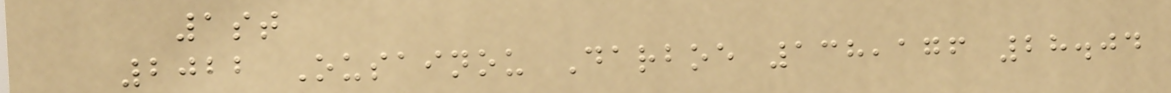1st
2022 Ousainou Darboe 138,176 28.04
